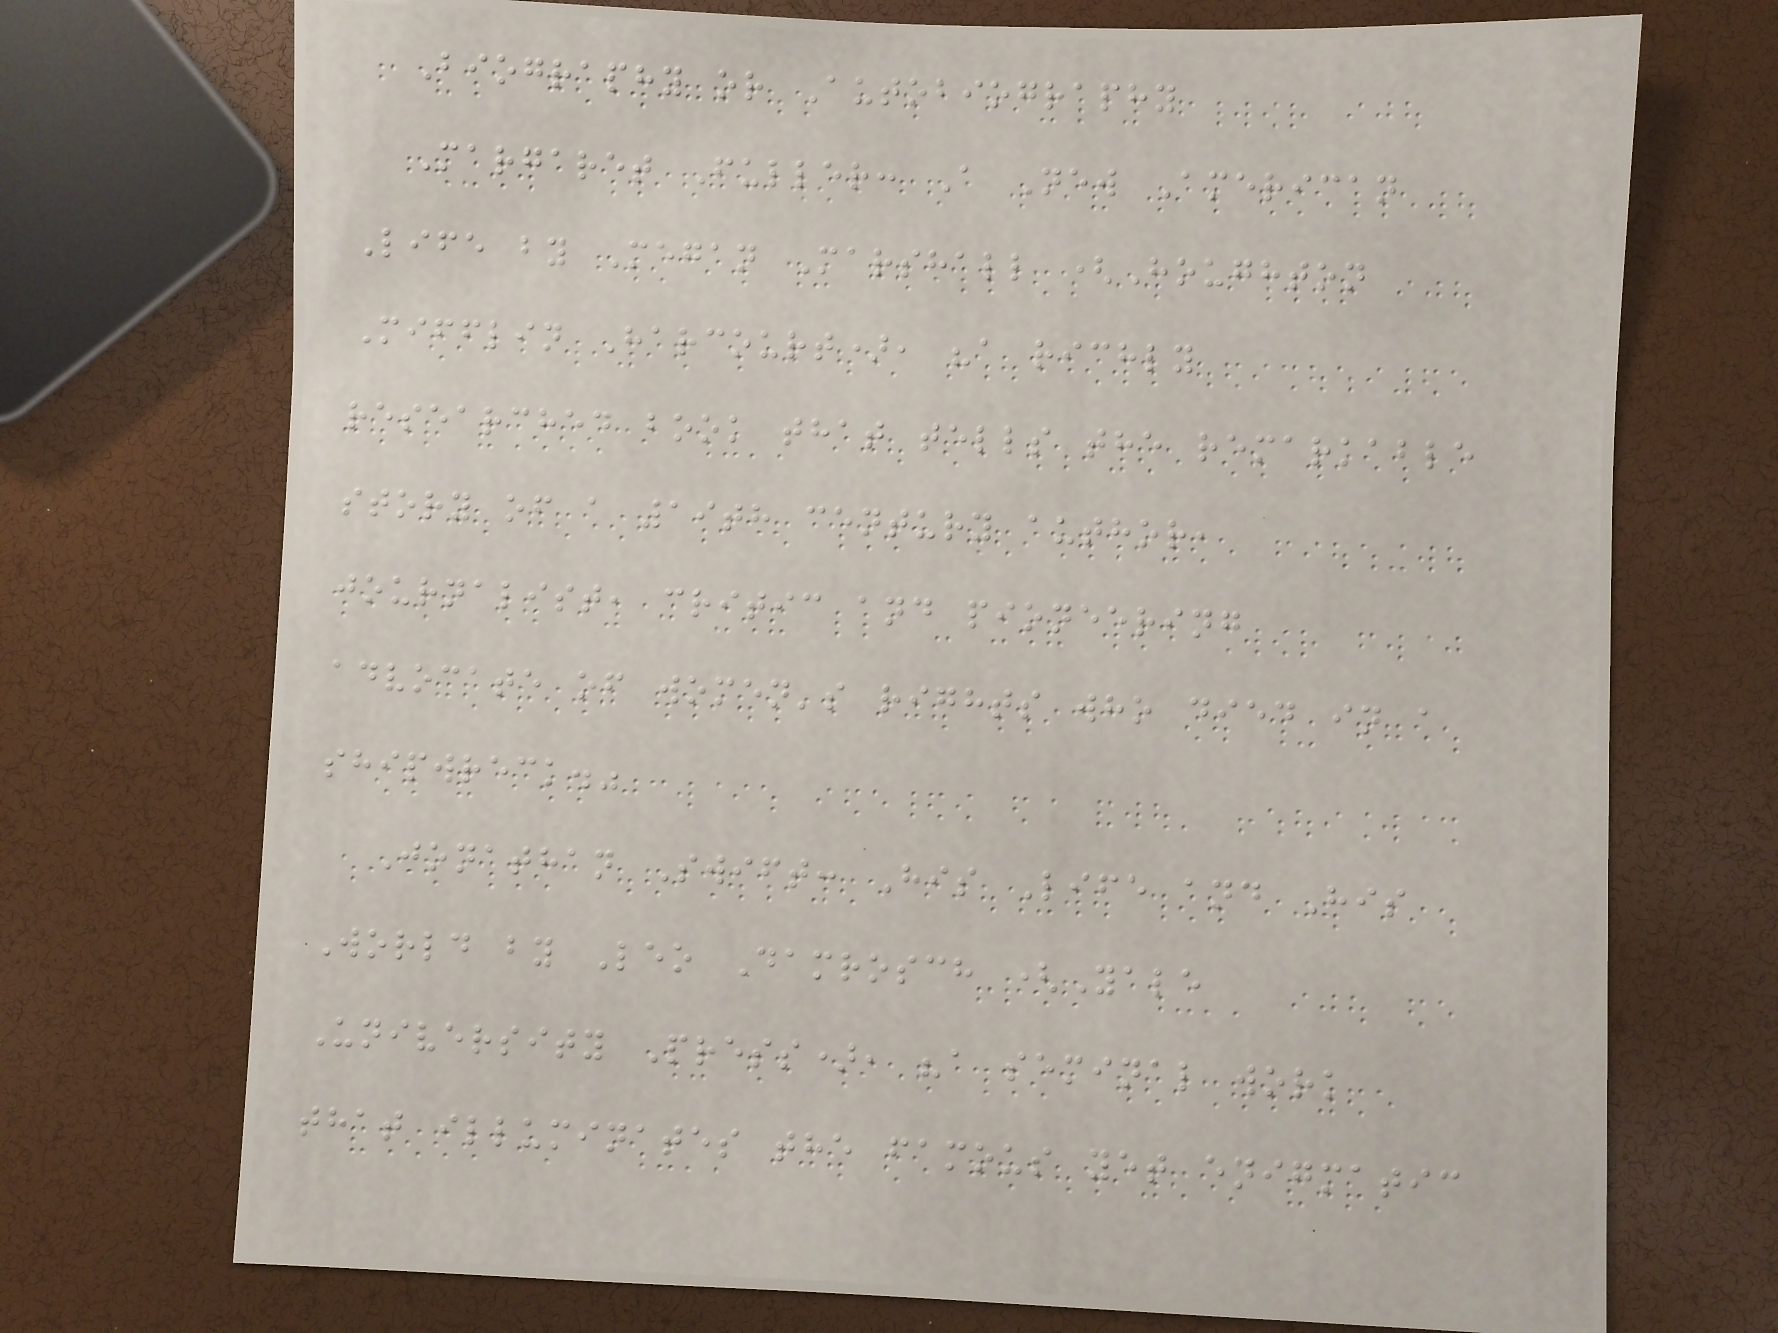Biography or Autobiography
Margaret Fuller: A New American
Life by Megan Marshall (Houghton
Mifflin Harcourt), "a richly
researched book that tells the remarkable
story of a 19th century author,
journalist, critic and pioneering
advocate of women's rights who died in a
shipwreck."
Jonathan Swift: His Life and His
World by Leo Damrosch (Yale
University Press), "a seminal work
that illuminates the famous yet enigmatic
